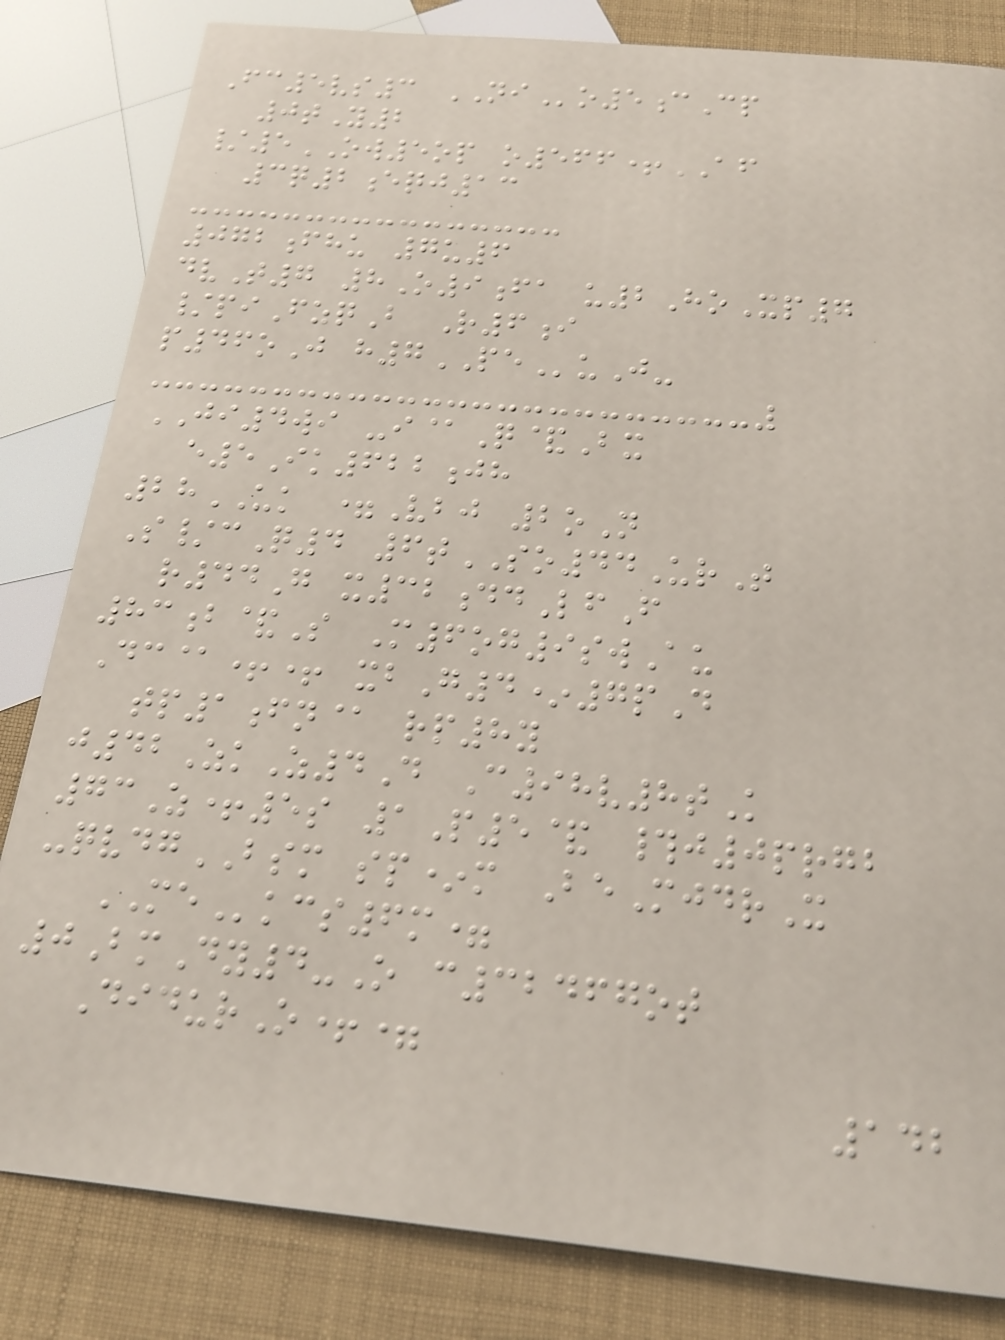Fc5vs3 NIo5cCp
0tY2
/5OW5op o566+AF
3q2eqj13
072fhu 7u6
dvT7 8O9fa u2HoXp7
/piFzqB R6i
p46oJ h7PEuJ-
JI4wi -i@Q&Bx
e5Ik622jh
28UK =Vbj 2oN
S/cQ4 6tSO44UrT
r44G x32ddLfF
83b&S M6og9swAu
Dc@++ xbG4*7pD
tp1fn@ rp8y
j42ZkZ4D C98v8tK
73Z+5s 1P5& #j0prgb
-qvdgBSM sp*m BeMjdrX
MEkcs6m=
0BmDy4-O c32467ot
DidurO+=
142
